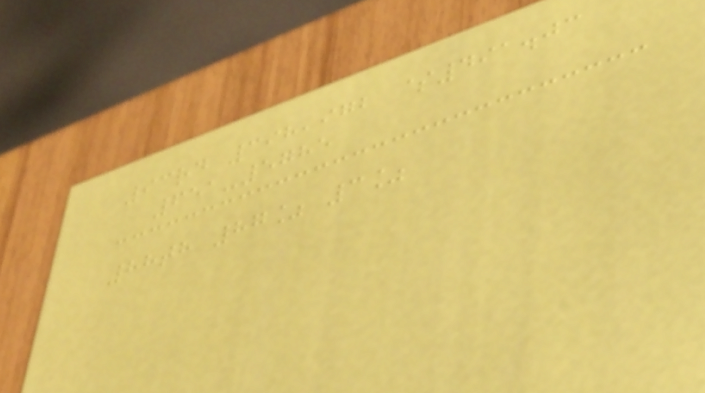93rd 398,972 $491.03
651-5785
88th 87% 3%
